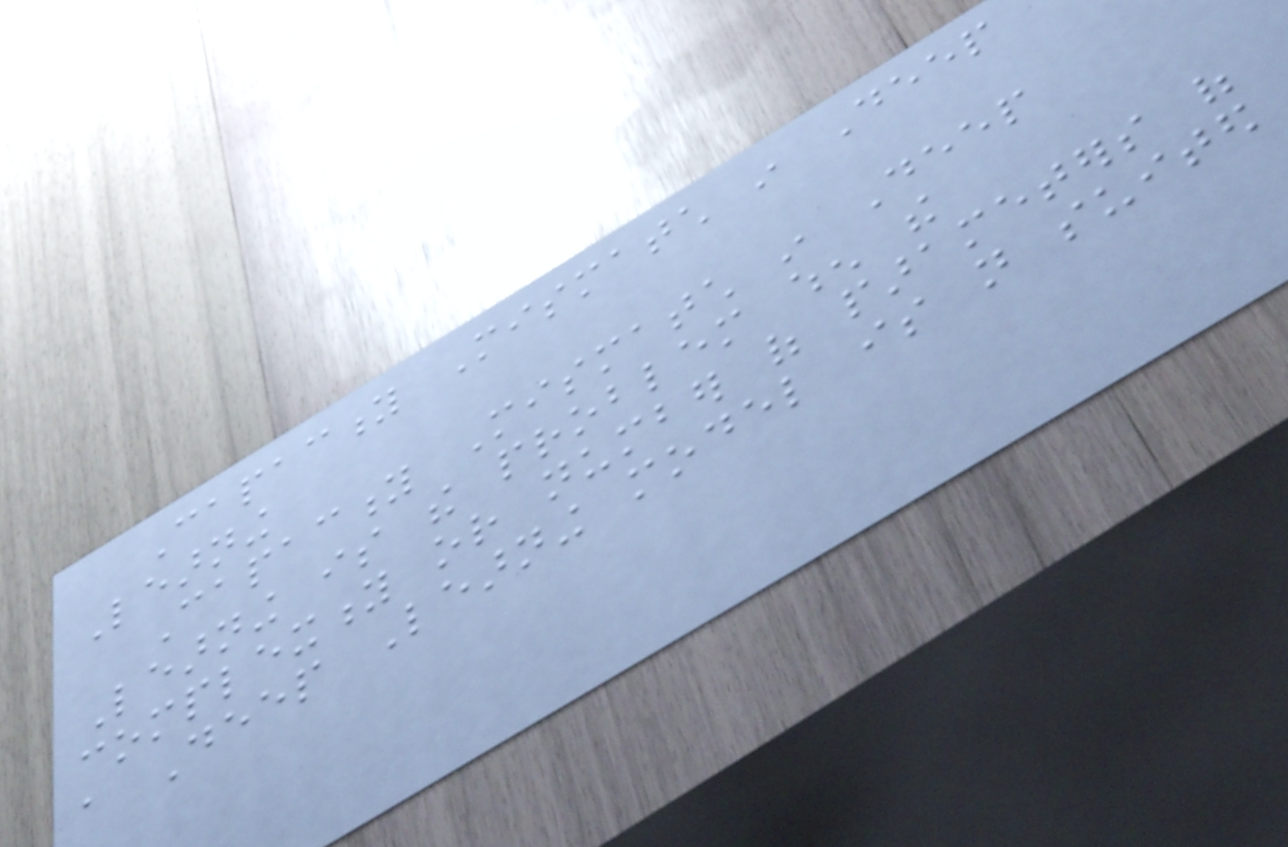Capacity Mismatch in Deep
Learning
Capacity Mismatch in Deep
Learning is the problem when the
complexity or number of parameters of
a Deep Learning model is not suited
